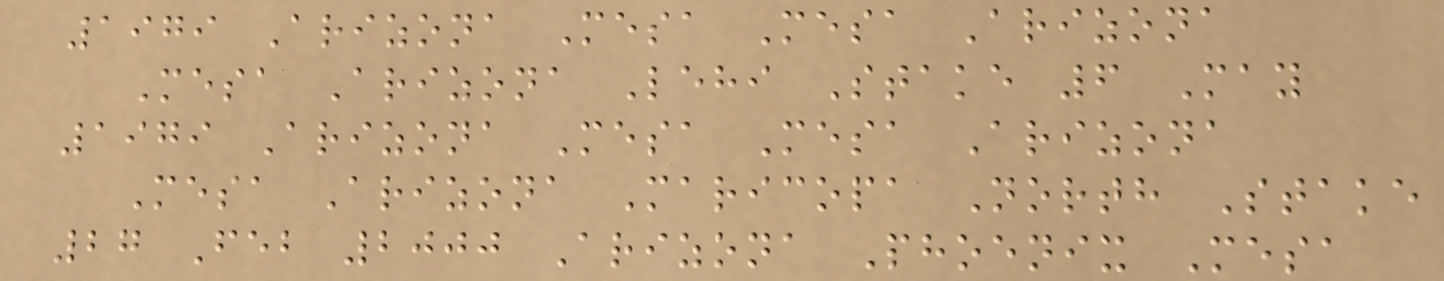1979 Arizona Mesa Mesa Arizona
Mesa Arizona Lehi Stake 6 May
1979 Arizona Mesa Mesa Arizona
Mesa Arizona Maricopa North Stake
27 Feb 2000 Arizona Phoenix Mesa
